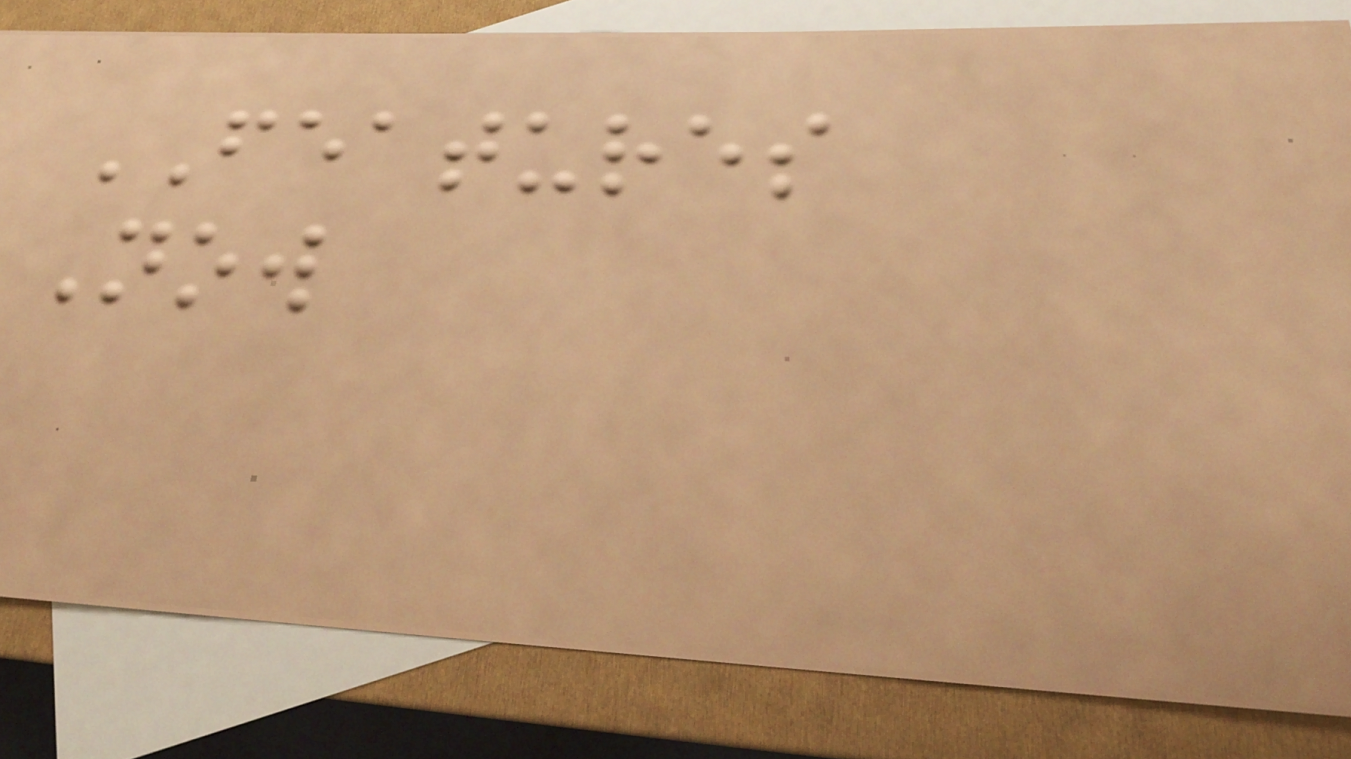FEATURES
Now
